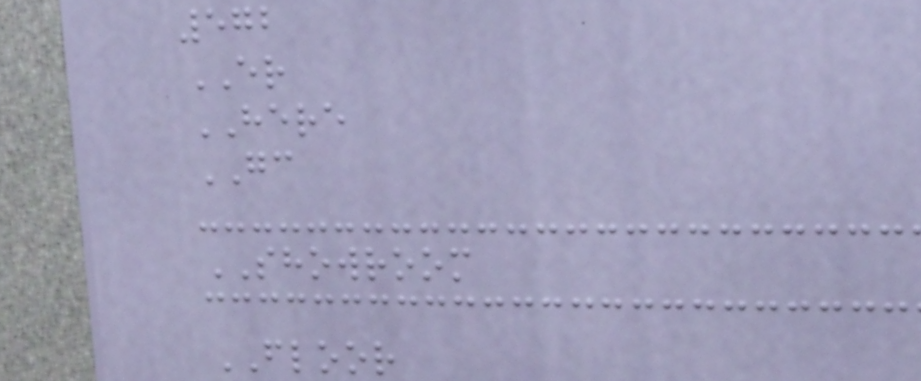572
ER
HERE
GC
SHOWROOM
FLOOR
